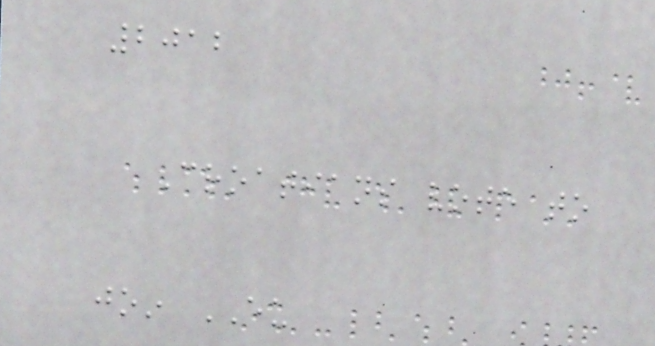2012
Croatians vote to
join EU
